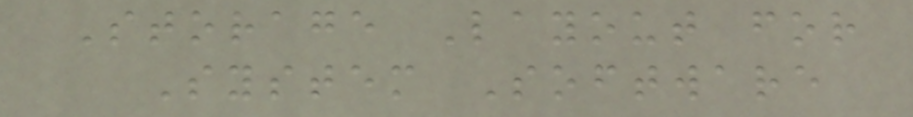Storage Layout for
System Software
